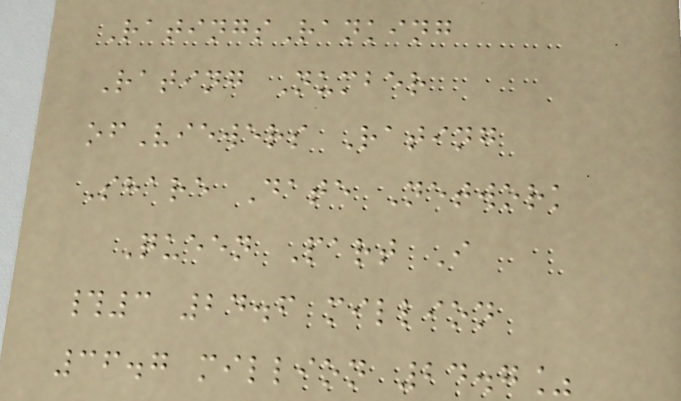RatingsRanking
Rating Number
ofViewers Rating
Share Date Network
Queen Part I
#3 24.6 million
36.7 million 24.7%
